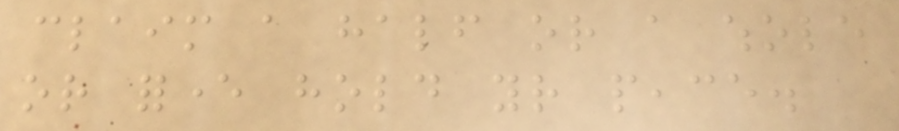claim a half or a whole
or forever hold your peace.
